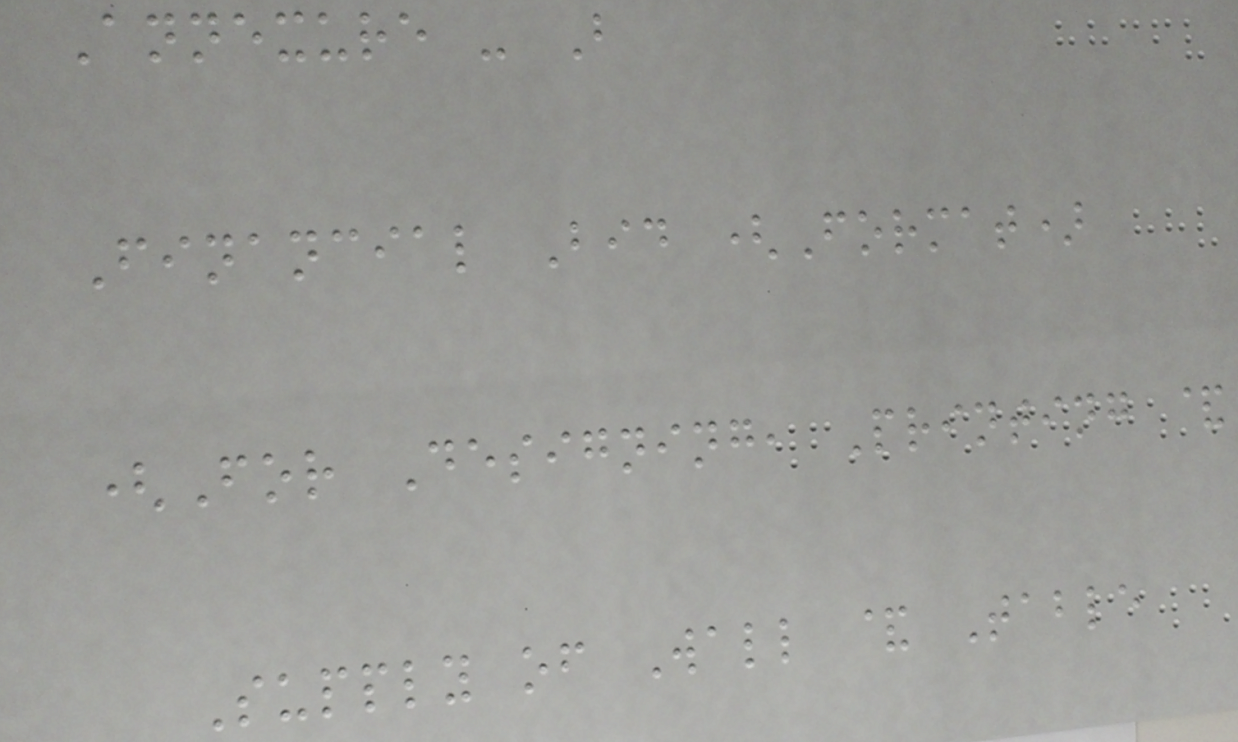Annexure - B
Financial Bid (Format)
(For Designing, Printing &
Supply of Wall & Table
